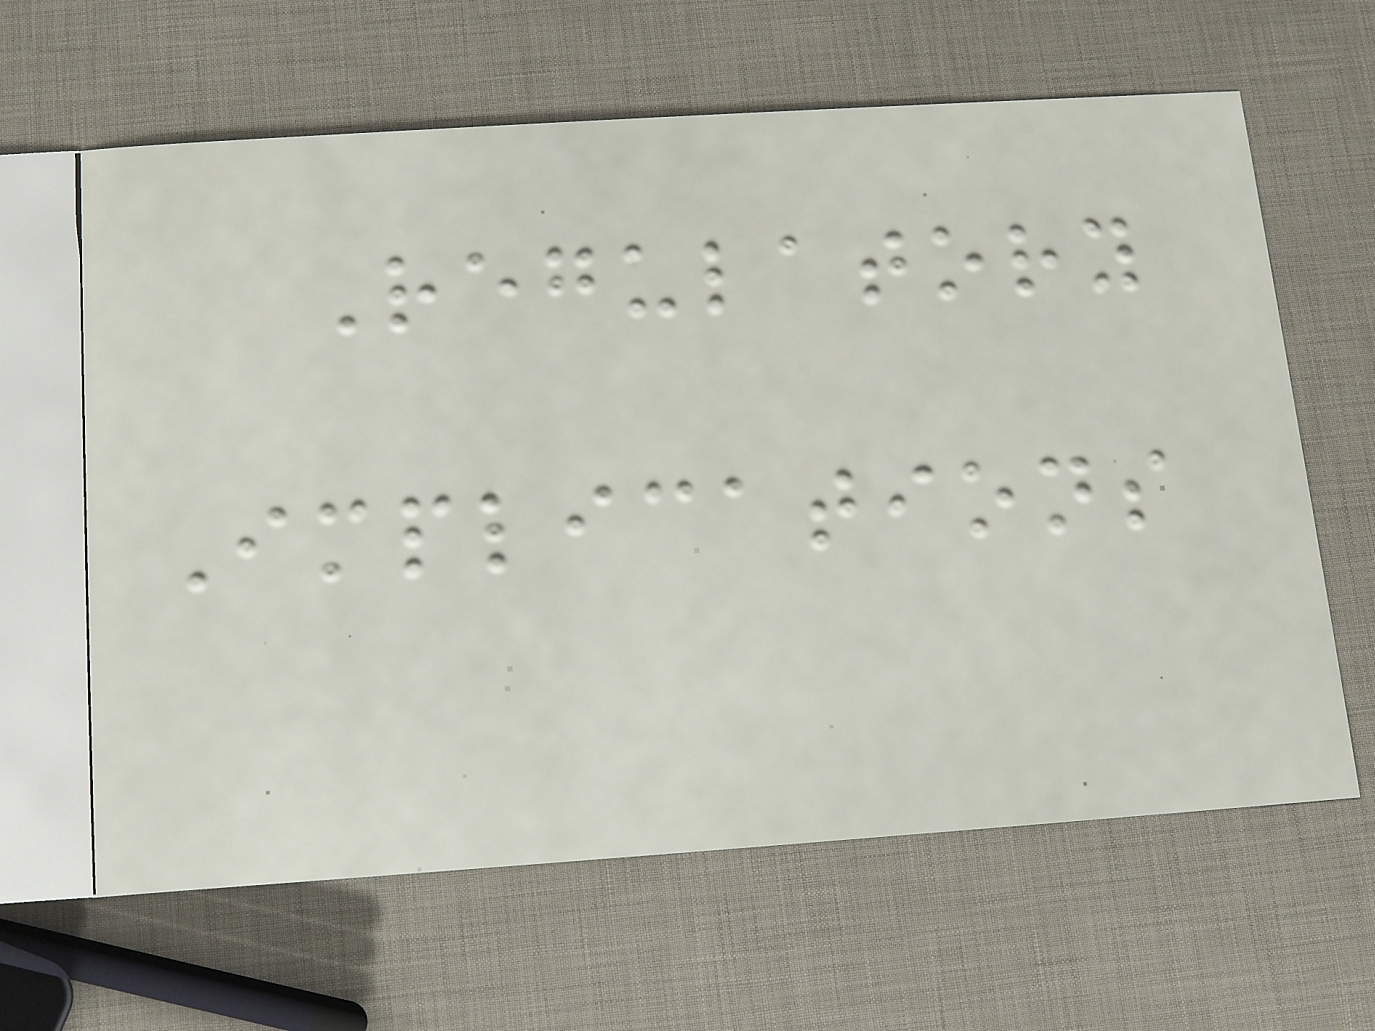Regulatory
Implications
